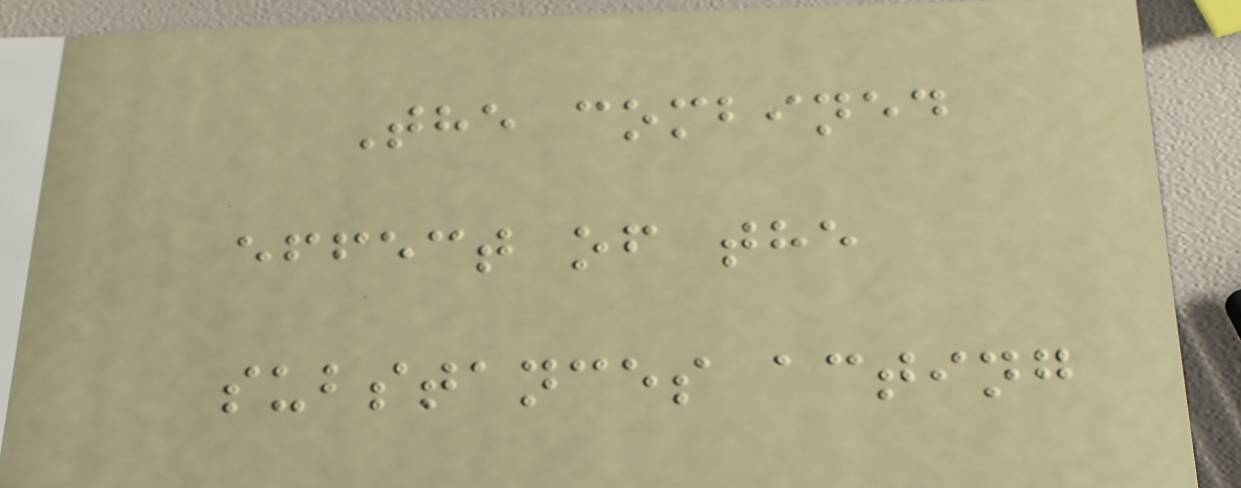The combined
effect of the
substances acting
